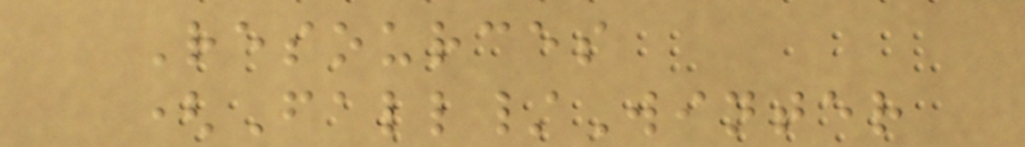Resources
(Fall/Winter
